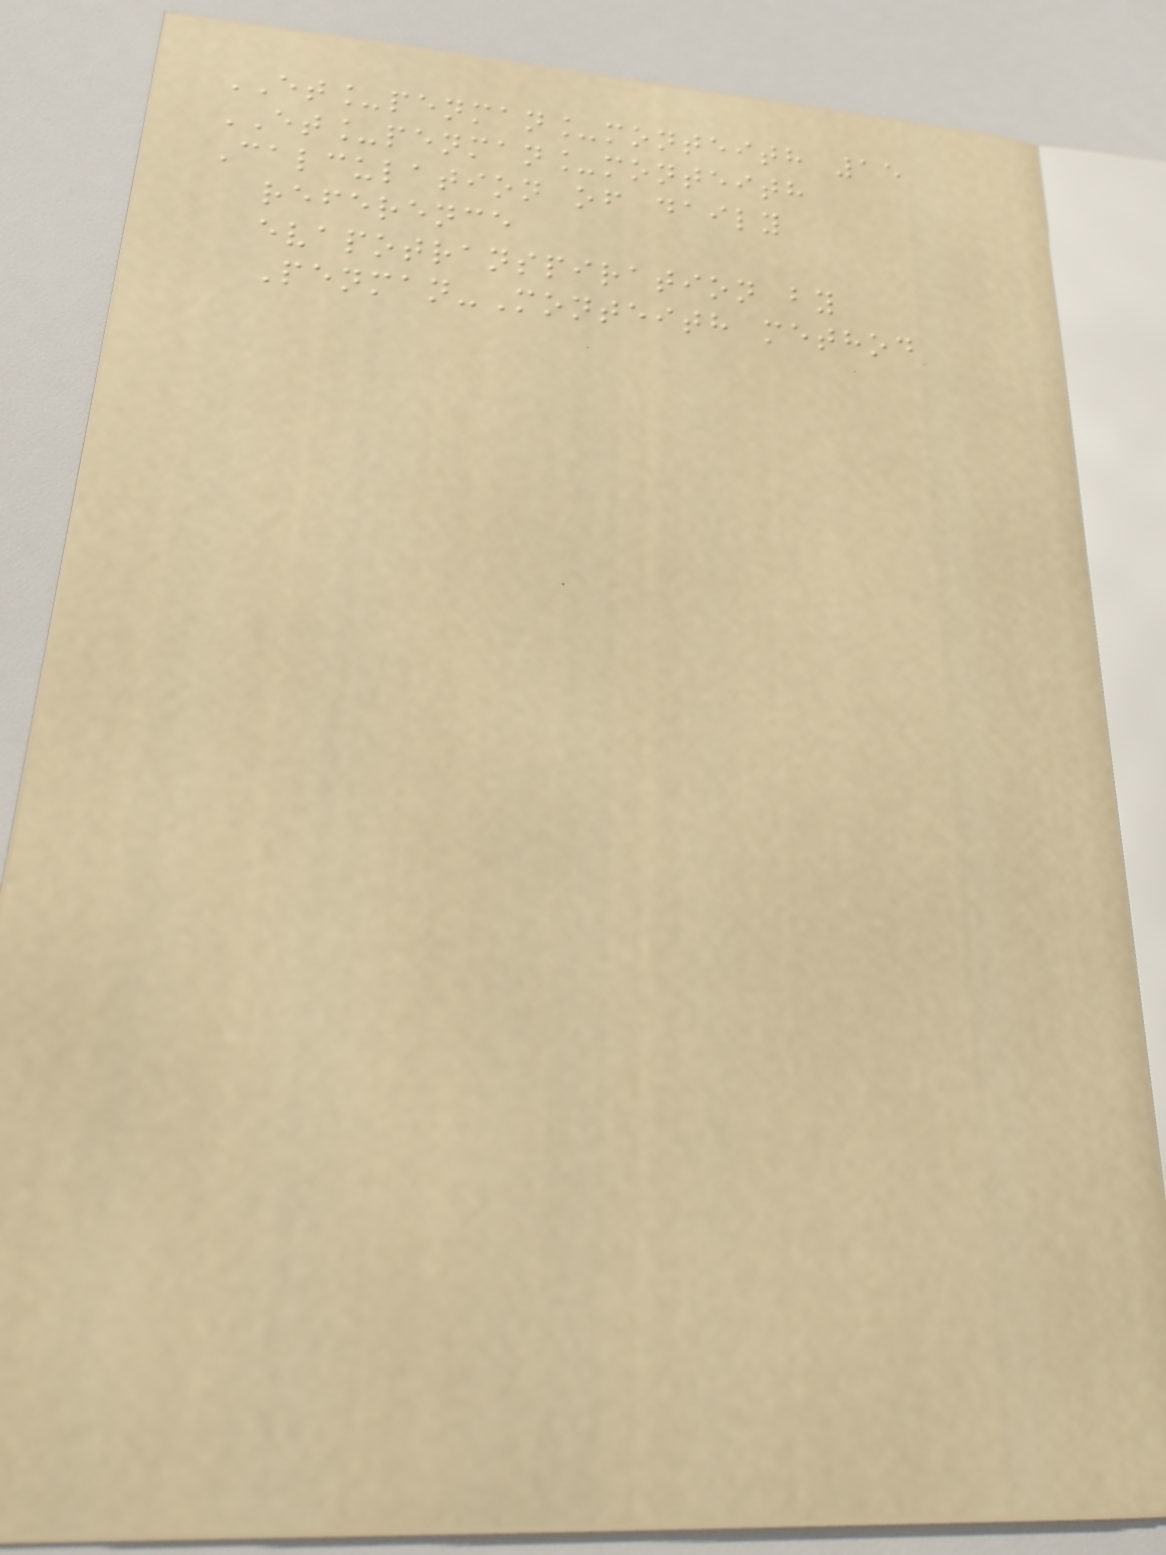ET_penman_monteith 15
ET_penman_monteith
Calculation of daily
reference
evapotranspiration by
Penman-Monteith method
